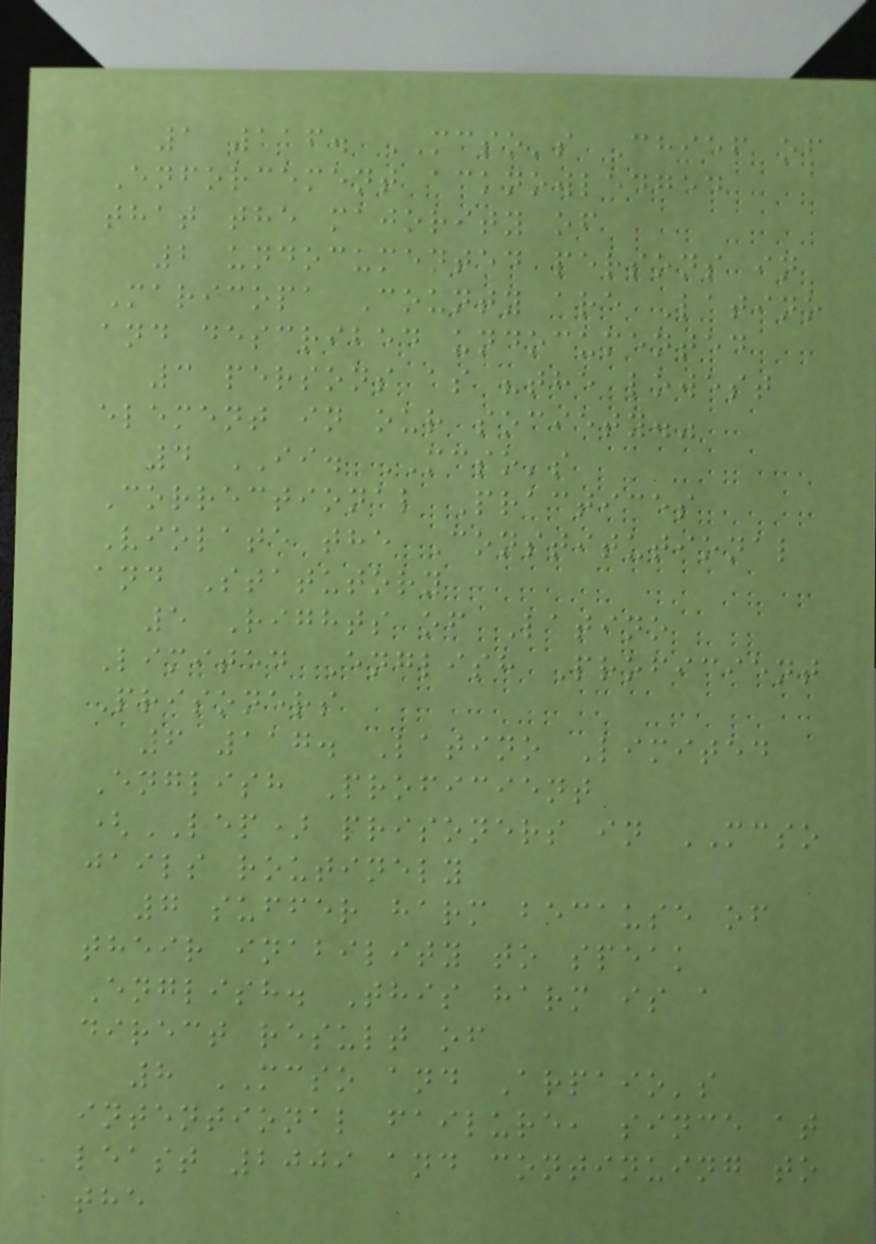1 116. MCSO's Chief of
Enforcement acknowledged
that the majority of
2 undocumented persons in
Maricopa County are Latino
and described undocumented
3 persons as "the lowest
element in our society."
4 II. MCSO's
Correctional Practices
Violate the Constitutional
and Statutory
5 Rights of Latino
Limited English Proficient
Prisoners
6 117. Latino Limited
English Proficient
(LEP) prisoners in MCSO
jails routinely
7 suffer harm because of
their inability to speak
English. This harm is a
direct result of
8 MCSO and Arpaio's
intentional failure, since at
least 2009 and continuing to
the
